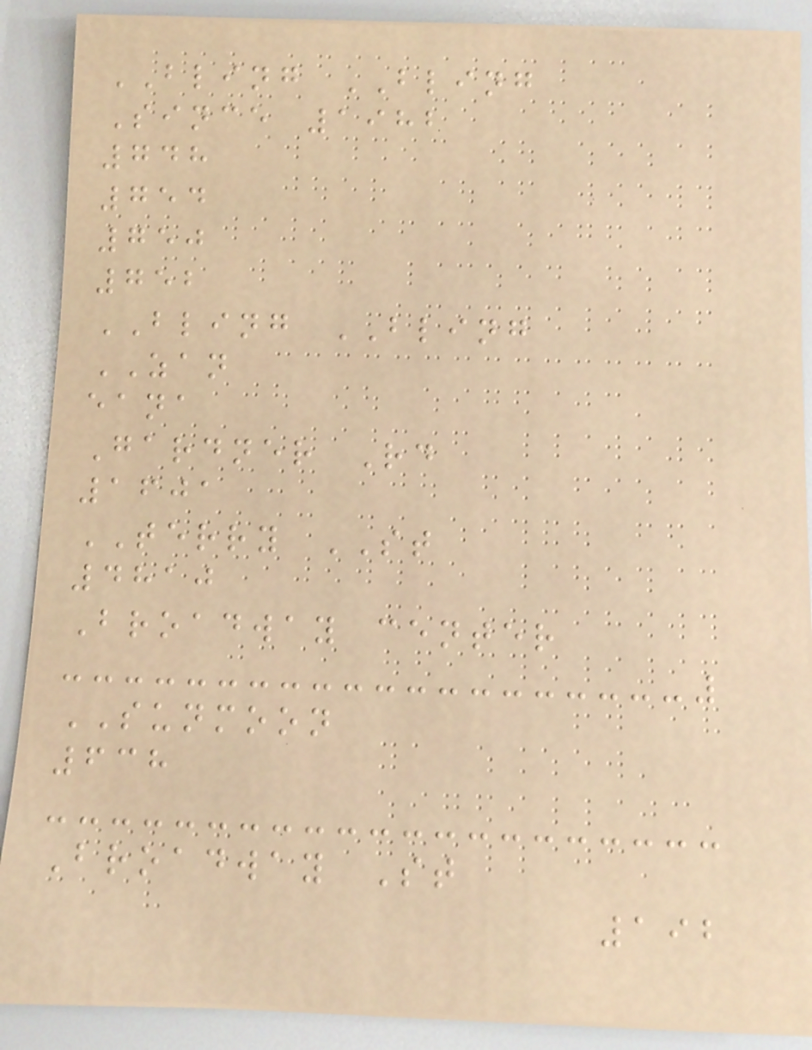BLING BLING
Since 1982
748
754
750
752
BLING BLING
ZAN
eana
Gardner Rd
1601
TERRY ST
4810
Broadway center
SUNMOON
638
Broadway St
192
